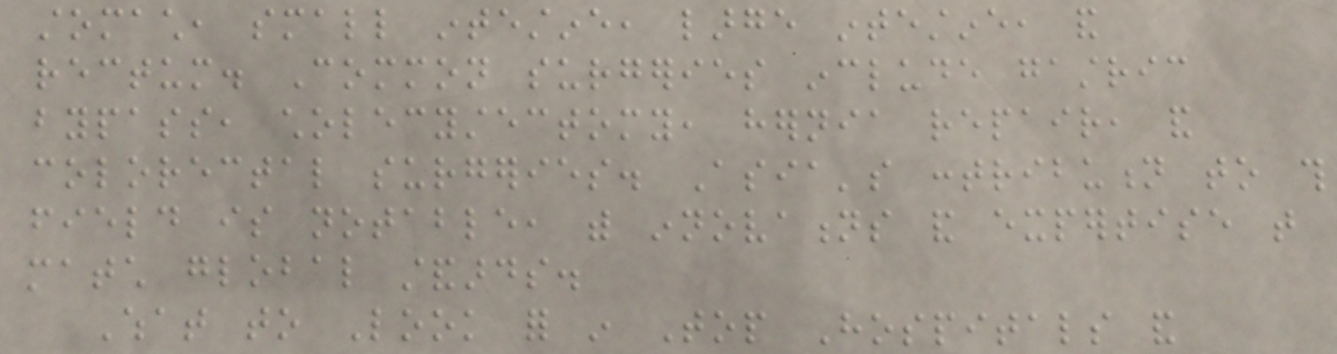stomach, small intestine, large intestine, and
rectum. Common surgeries include gastric
bypass, cholecystectomy, hernia repair, and
colorectal surgeries. Asia's contribution to this
field is notable, with innovations and expertise that
match global standards.
What to Look for in Top Hospitals and
